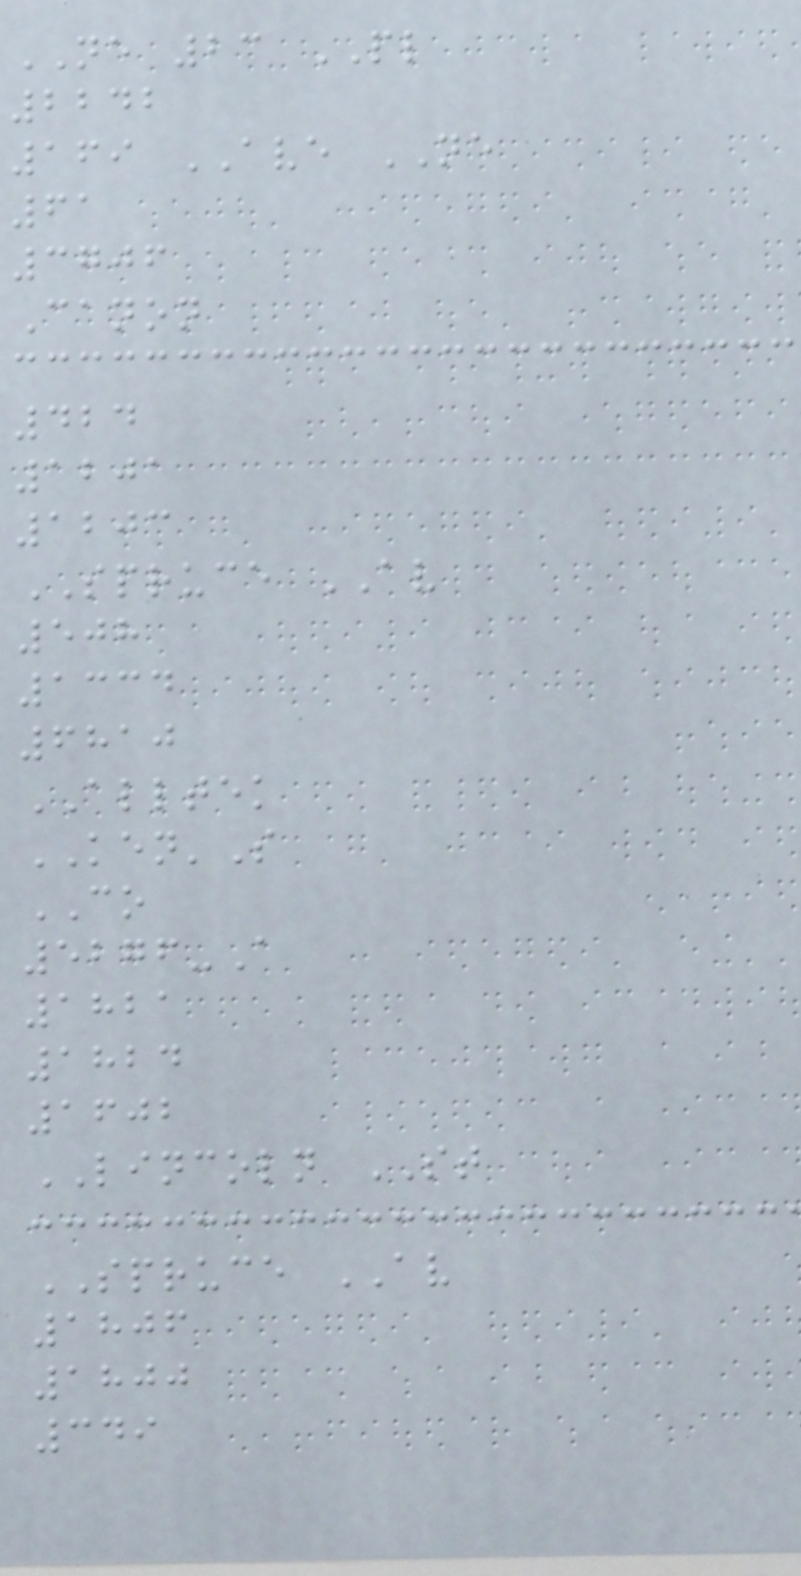NE 23 PL
2242
169 AVE NE
61
3706
Canon
424
1201
1203
SPRUCE AV
508
1334
6810
ALLTEK
KEN'S
CO
5276-A
1821
1824
1602
LINCOLN ST
SPRUCE AV
1806
1800
349
